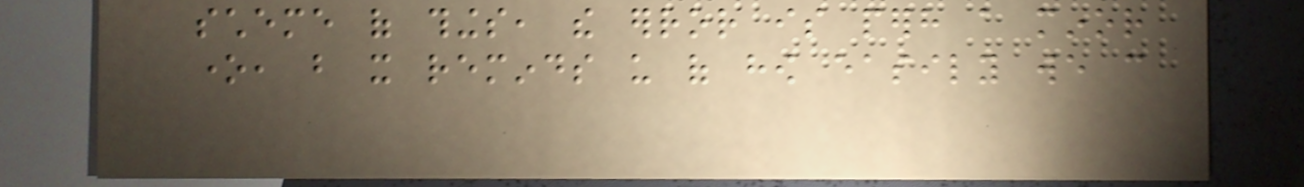scheme of things, the error is perhaps a minor
one, but it reminds us of how easily we can
